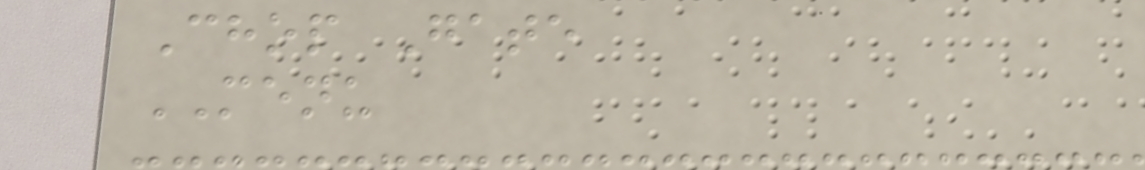Chop Gate
MENU
